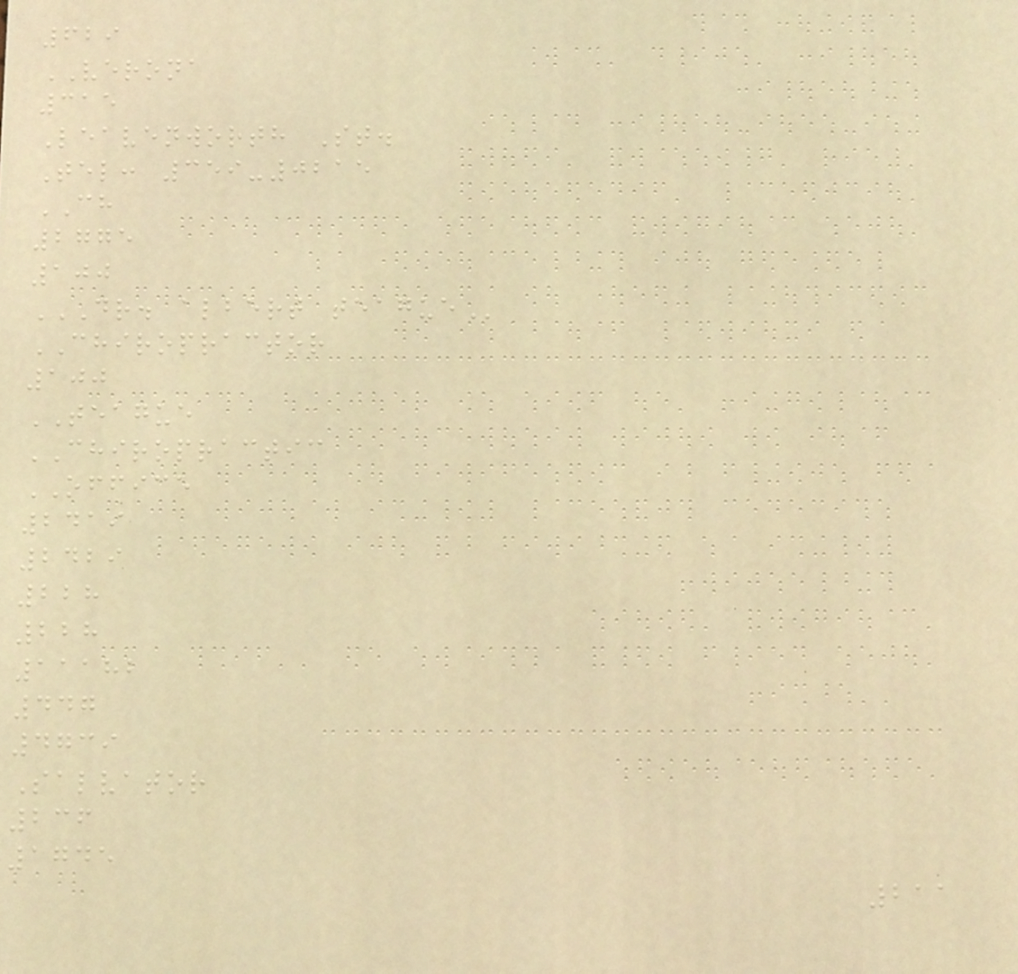629
VERONA
315
Leavenworth St.
Tel: 359-0215
CH
2775
100
DR. ALBERT TEAGUE
CHIROPRACTOR
100
TEAGUE
CHIROPRACTIC
OFFICE
2419
2429
228
228
11182
447
4739
Salvator
236
1745
211
